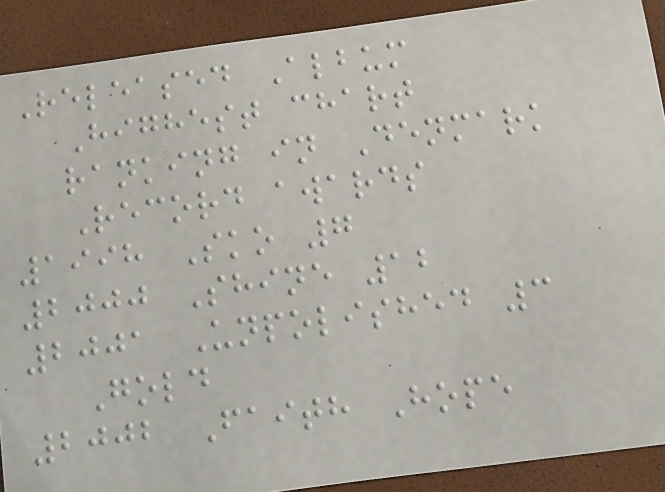Released Album
Highest chart
ranking in Denmark
Record awards
1998 Sko 7
2000 Shine 12
2001 Unpolished 3
Gold
2002 Faith Hope
